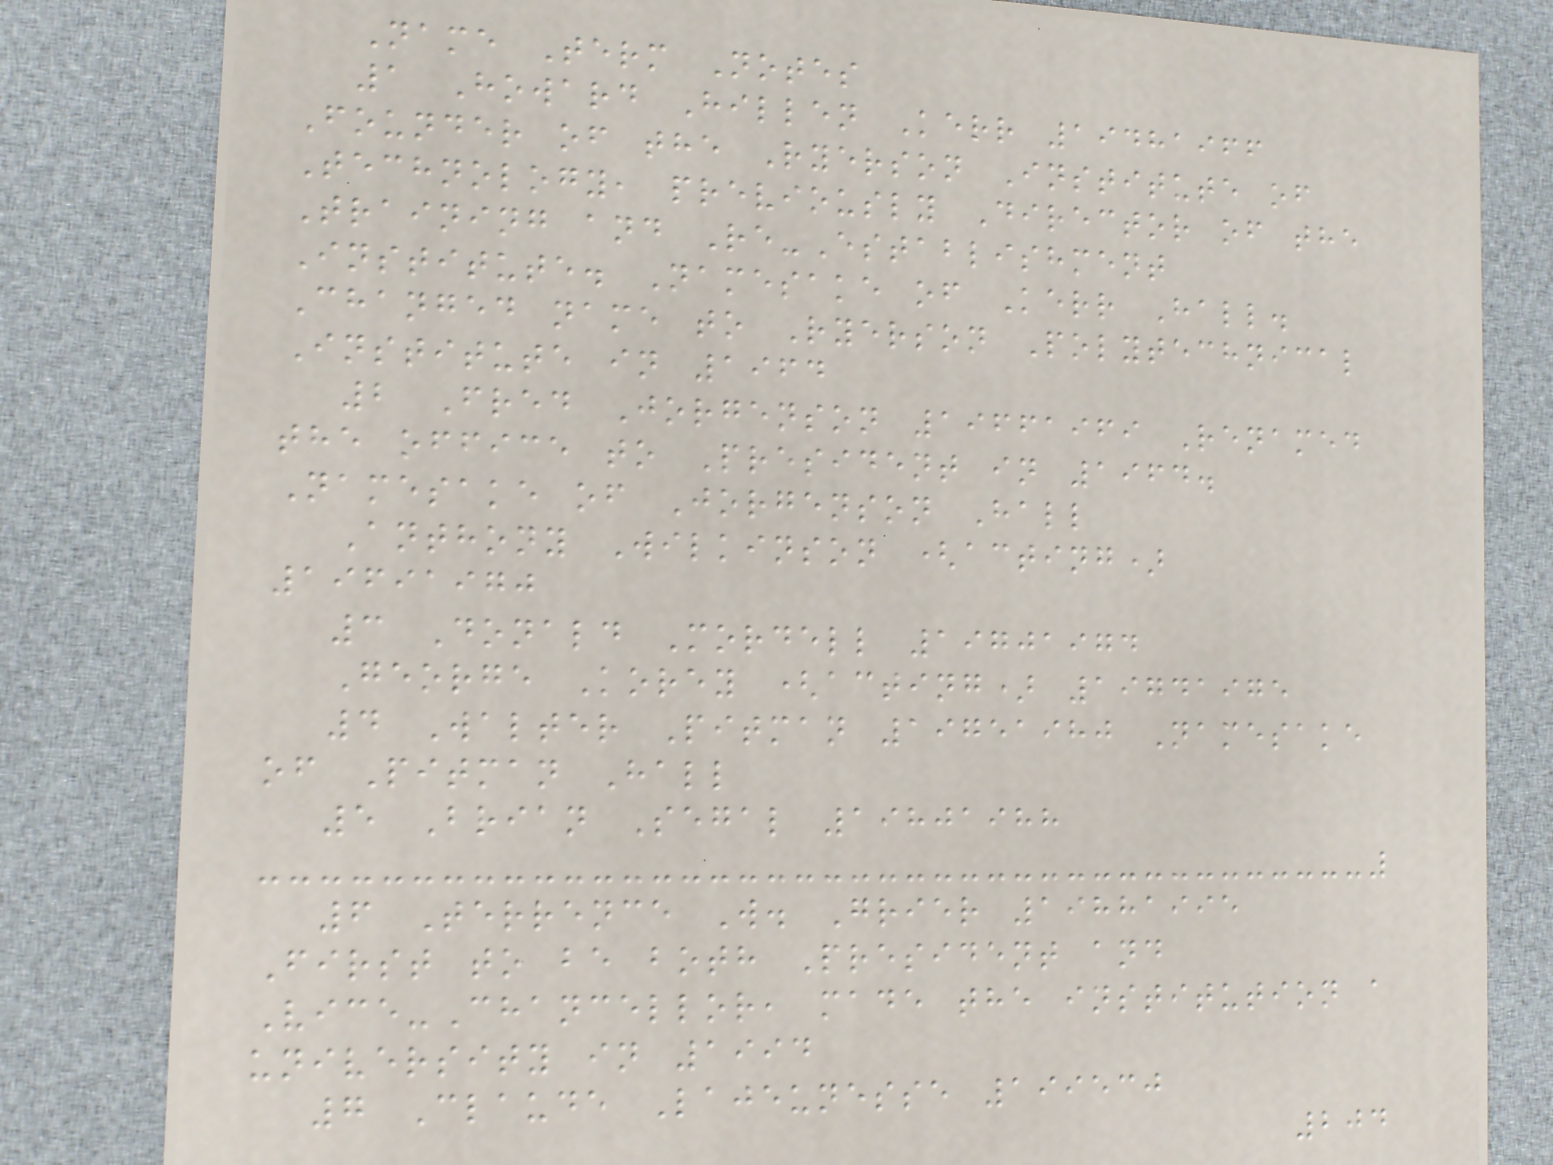Name Term Notes
1 Howard Hillen Kerr 19481966
Founder of the Ryerson Institute of
Technology, previously Director of the
Training and Re-Establishment
Institute. Namesake of Kerr Hall.
Changed name to Ryerson Polytechnical
Institute in 1964
2 Fred Jorgenson 19661969 Renamed
the office to President in 1964.
Namesake of Jorgenson Hall
Anthony Wilkinson (acting)
19691970
3 Donald Mordell 19701974
George Korey (acting) 19741975
4 Walter Pitman 19751980 Namesake
of Pitman Hall
5 Brian Segal 19801988
6 Terrence W. Grier 19881995
First to be both President and
Vice-Chancellor, made the institution a
university in 1994
7 Claude Lajeunesse 199530
204
